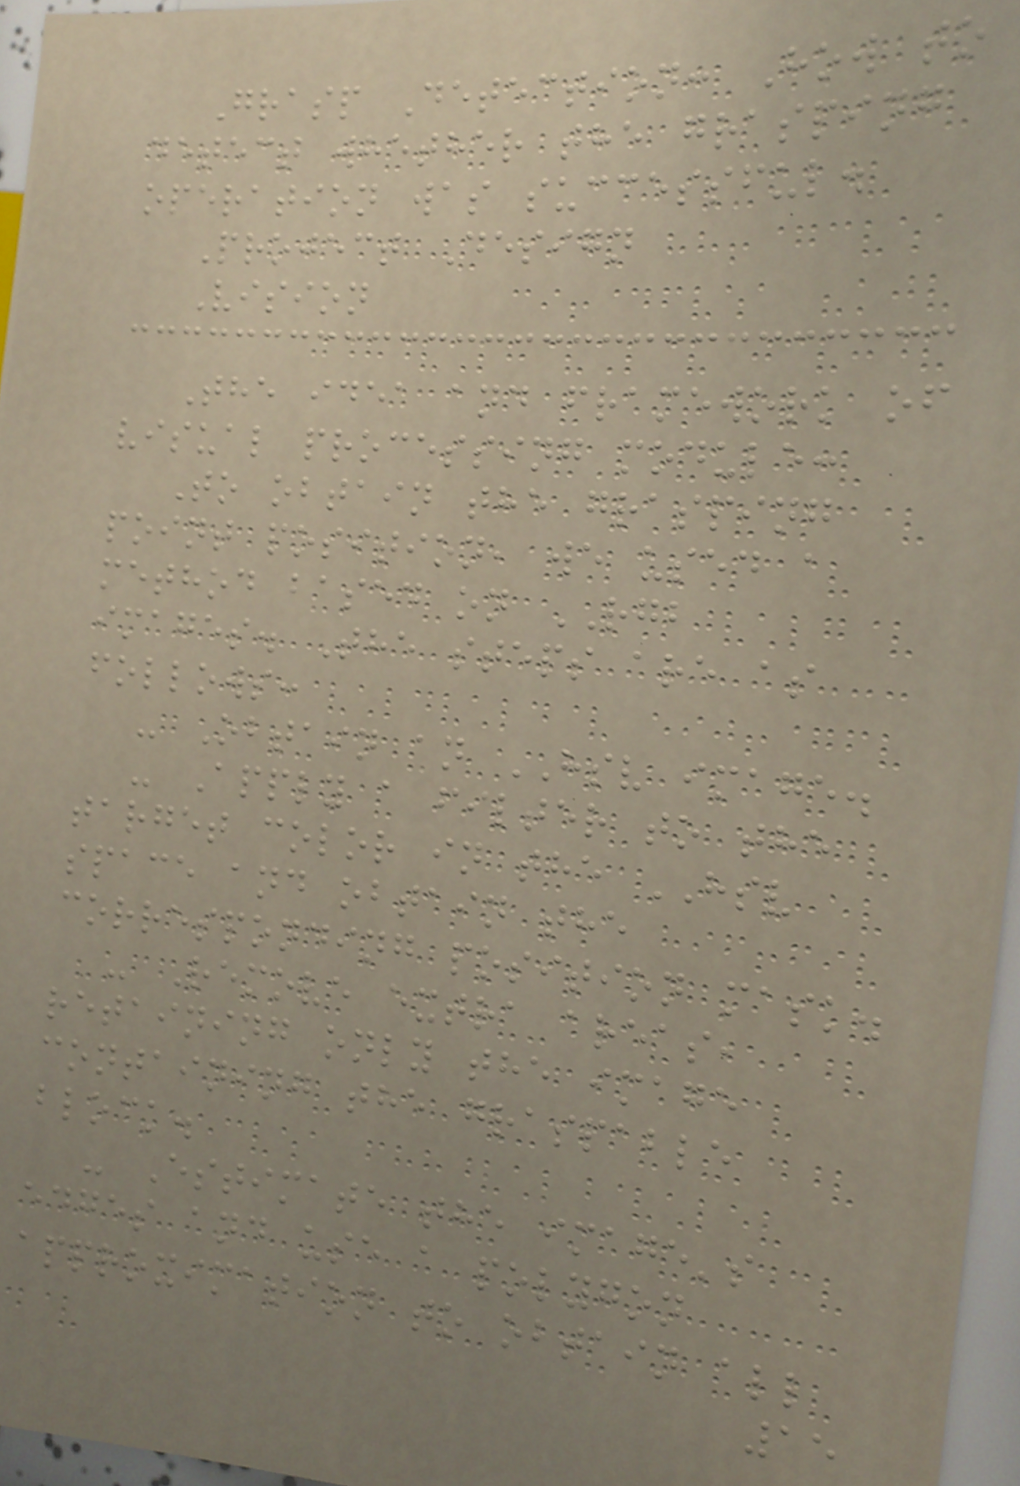Grasp Detection: How to
detect whether the grasping
operation was successful.
Project Design
Vision
The idea and framework of
visual processing module:
To obtain the grasping
point position, we used a
method based on RGB
images. The steps are as
follows:
- Obtain an HSV image.
- Apply a filter to the
target color in the HSV
space and obtain the
corresponding position mask.
- Remove extra areas,
retaining only the image
containing the graspable
block.
- Estimate the image's
edges and use a polygon
approximation to obtain all
15
